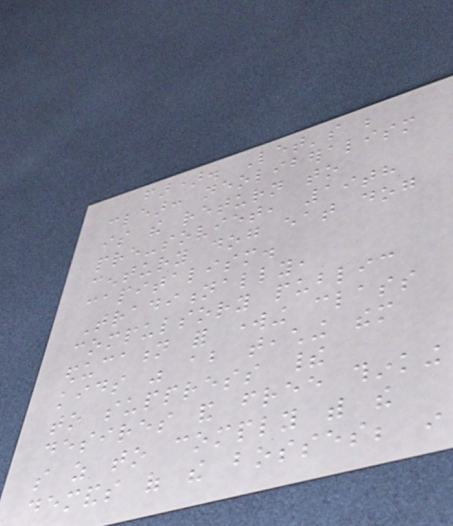far). Let's be
clear: neoliberalism
is the return to
pre-soviet, 19th
century dog eat dog
capitalism.
Traditionally,
compulsory public
education for working class
kids was about teaching them
to suppress their
desires and free thinking
so as to comply with the
demands of the bosses; in
